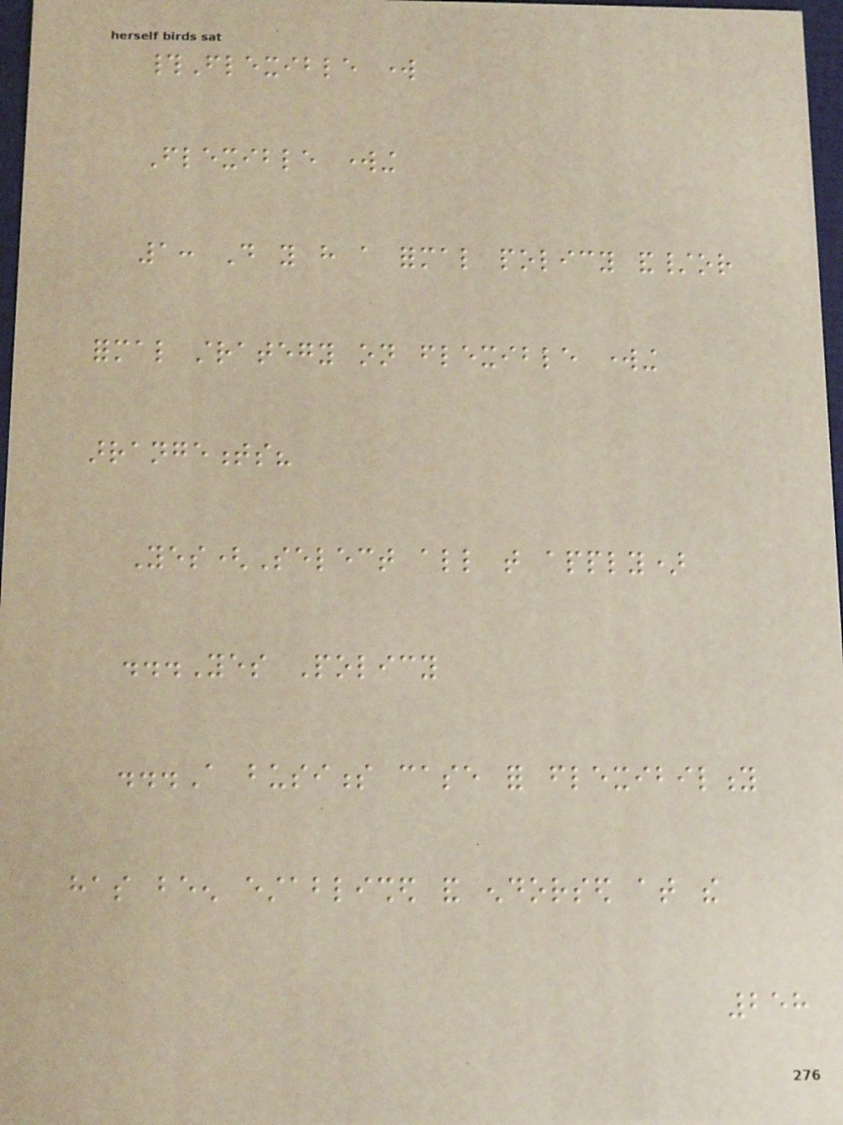#Flexible work
Flexible working
1: Do you have a formal policy and/or
formal strategy on flexible working
arrangements?
Yes(Select all that apply)
...Yes Policy
...A business case for flexibility
has been established and endorsed at the
258
